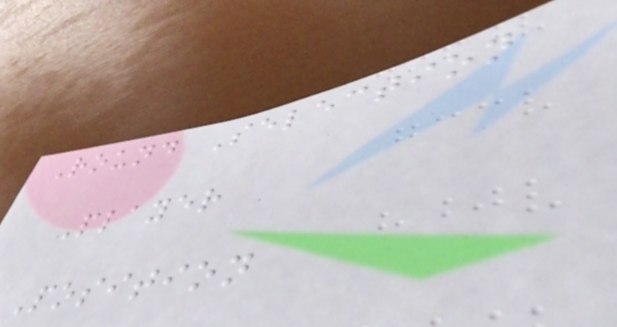Round Selection
Player
Position
